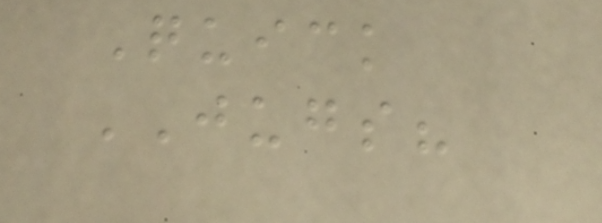Quick
JUGS?
